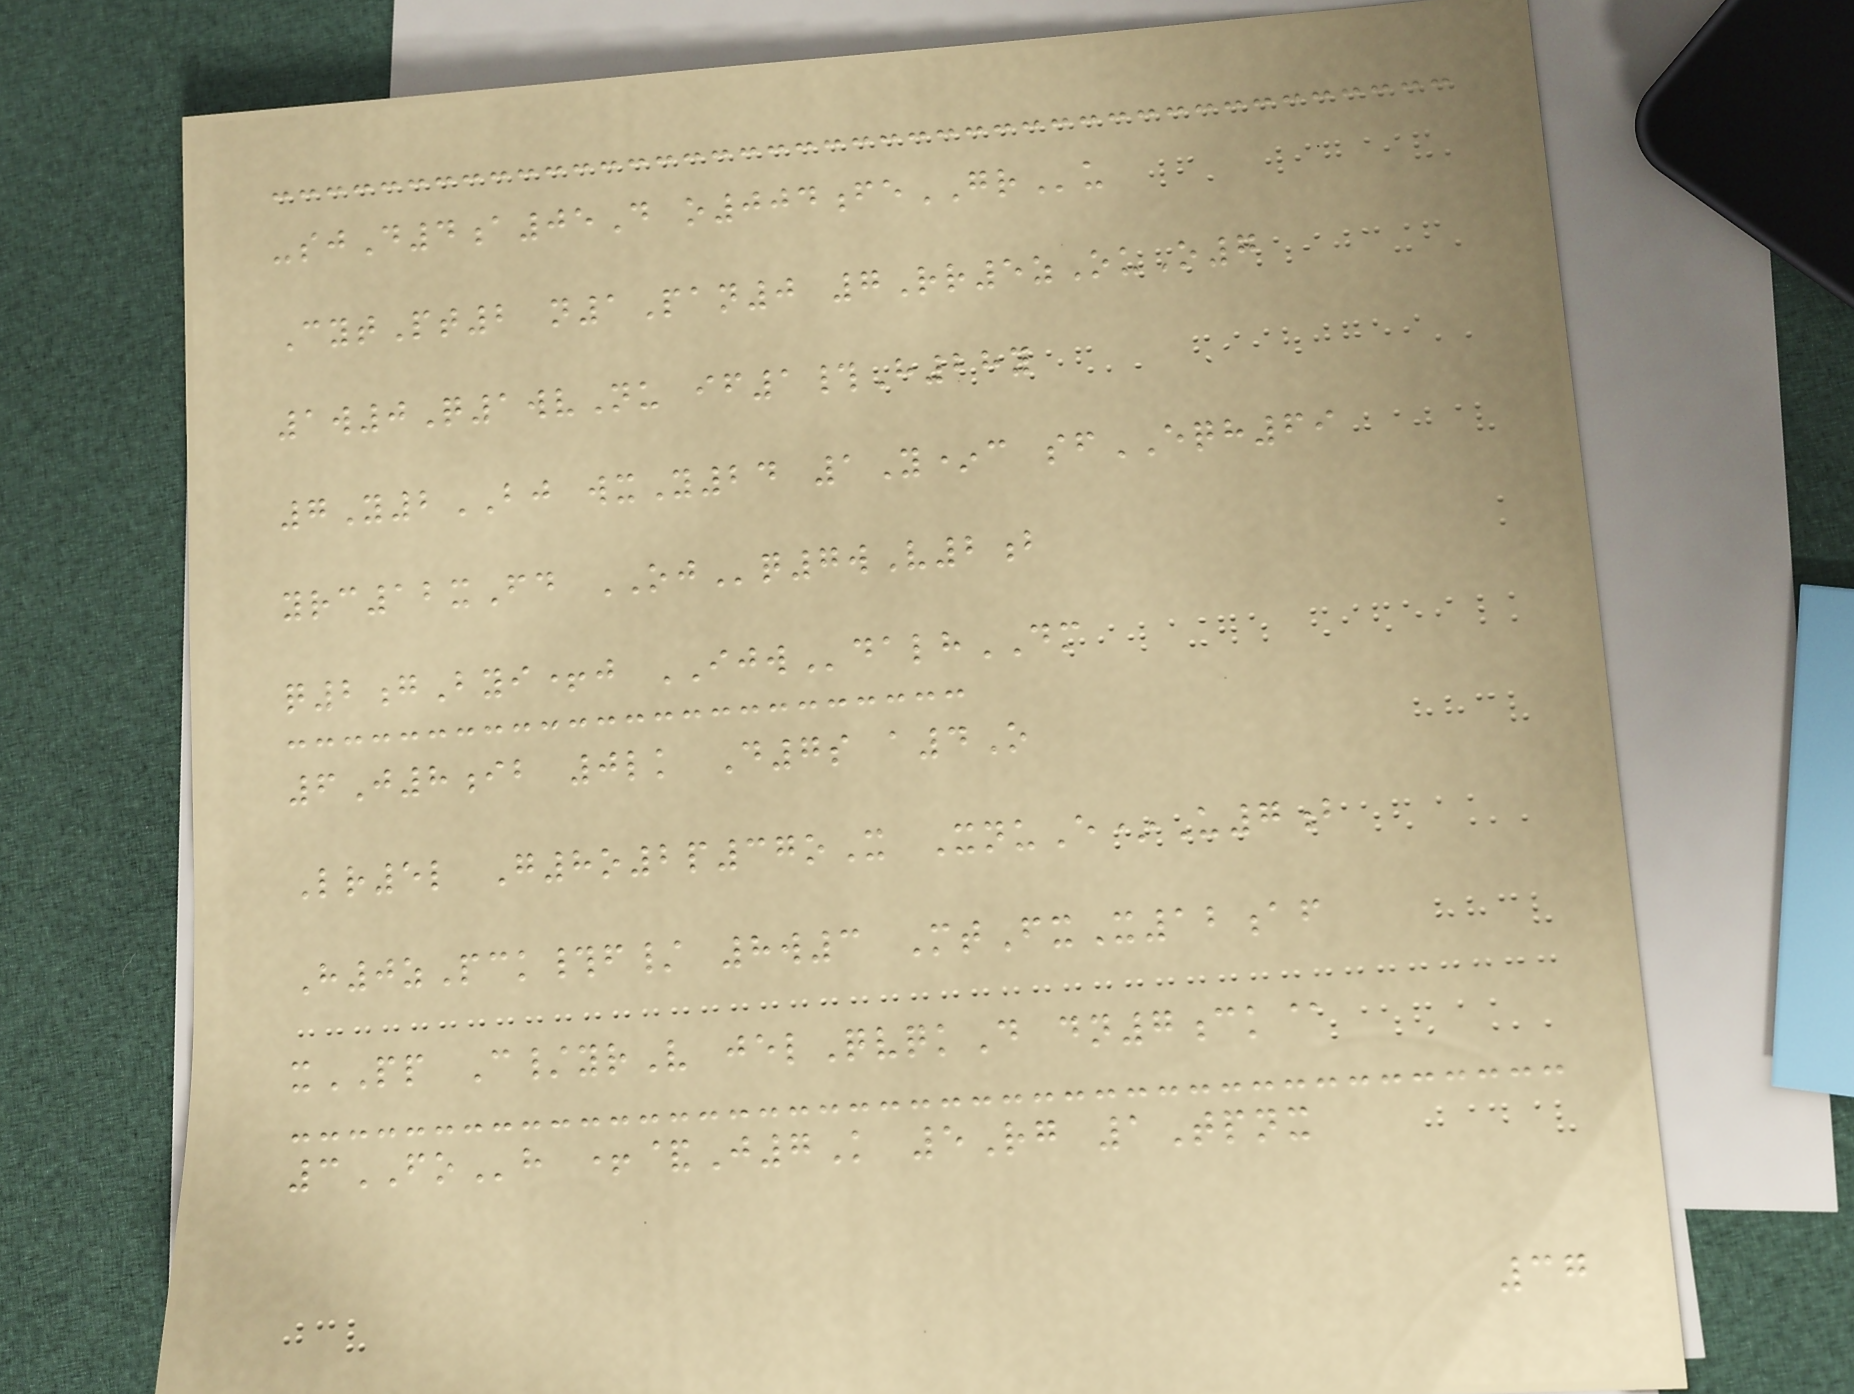-sjD4a05D o004feGRu
CytPt2 n1Pan0 7Rr5zOuO7
1w0Q1wvNu if1#H28y
7Y2BJ wxY24 1Y*c sfEQH69
yrc12xFd OJq7wV2b
q2gByi+j IJWdalhDM
6J8ib 0lk D7s a4O
Lr5l G8o2p37oX XnuE*U7b
H0zPck#f/ 8w3 MtFxX12af
xPP C/yrV jelQvqkD dn7ck@
3FOh +&J7K 5Rg 1Tpnx
37
